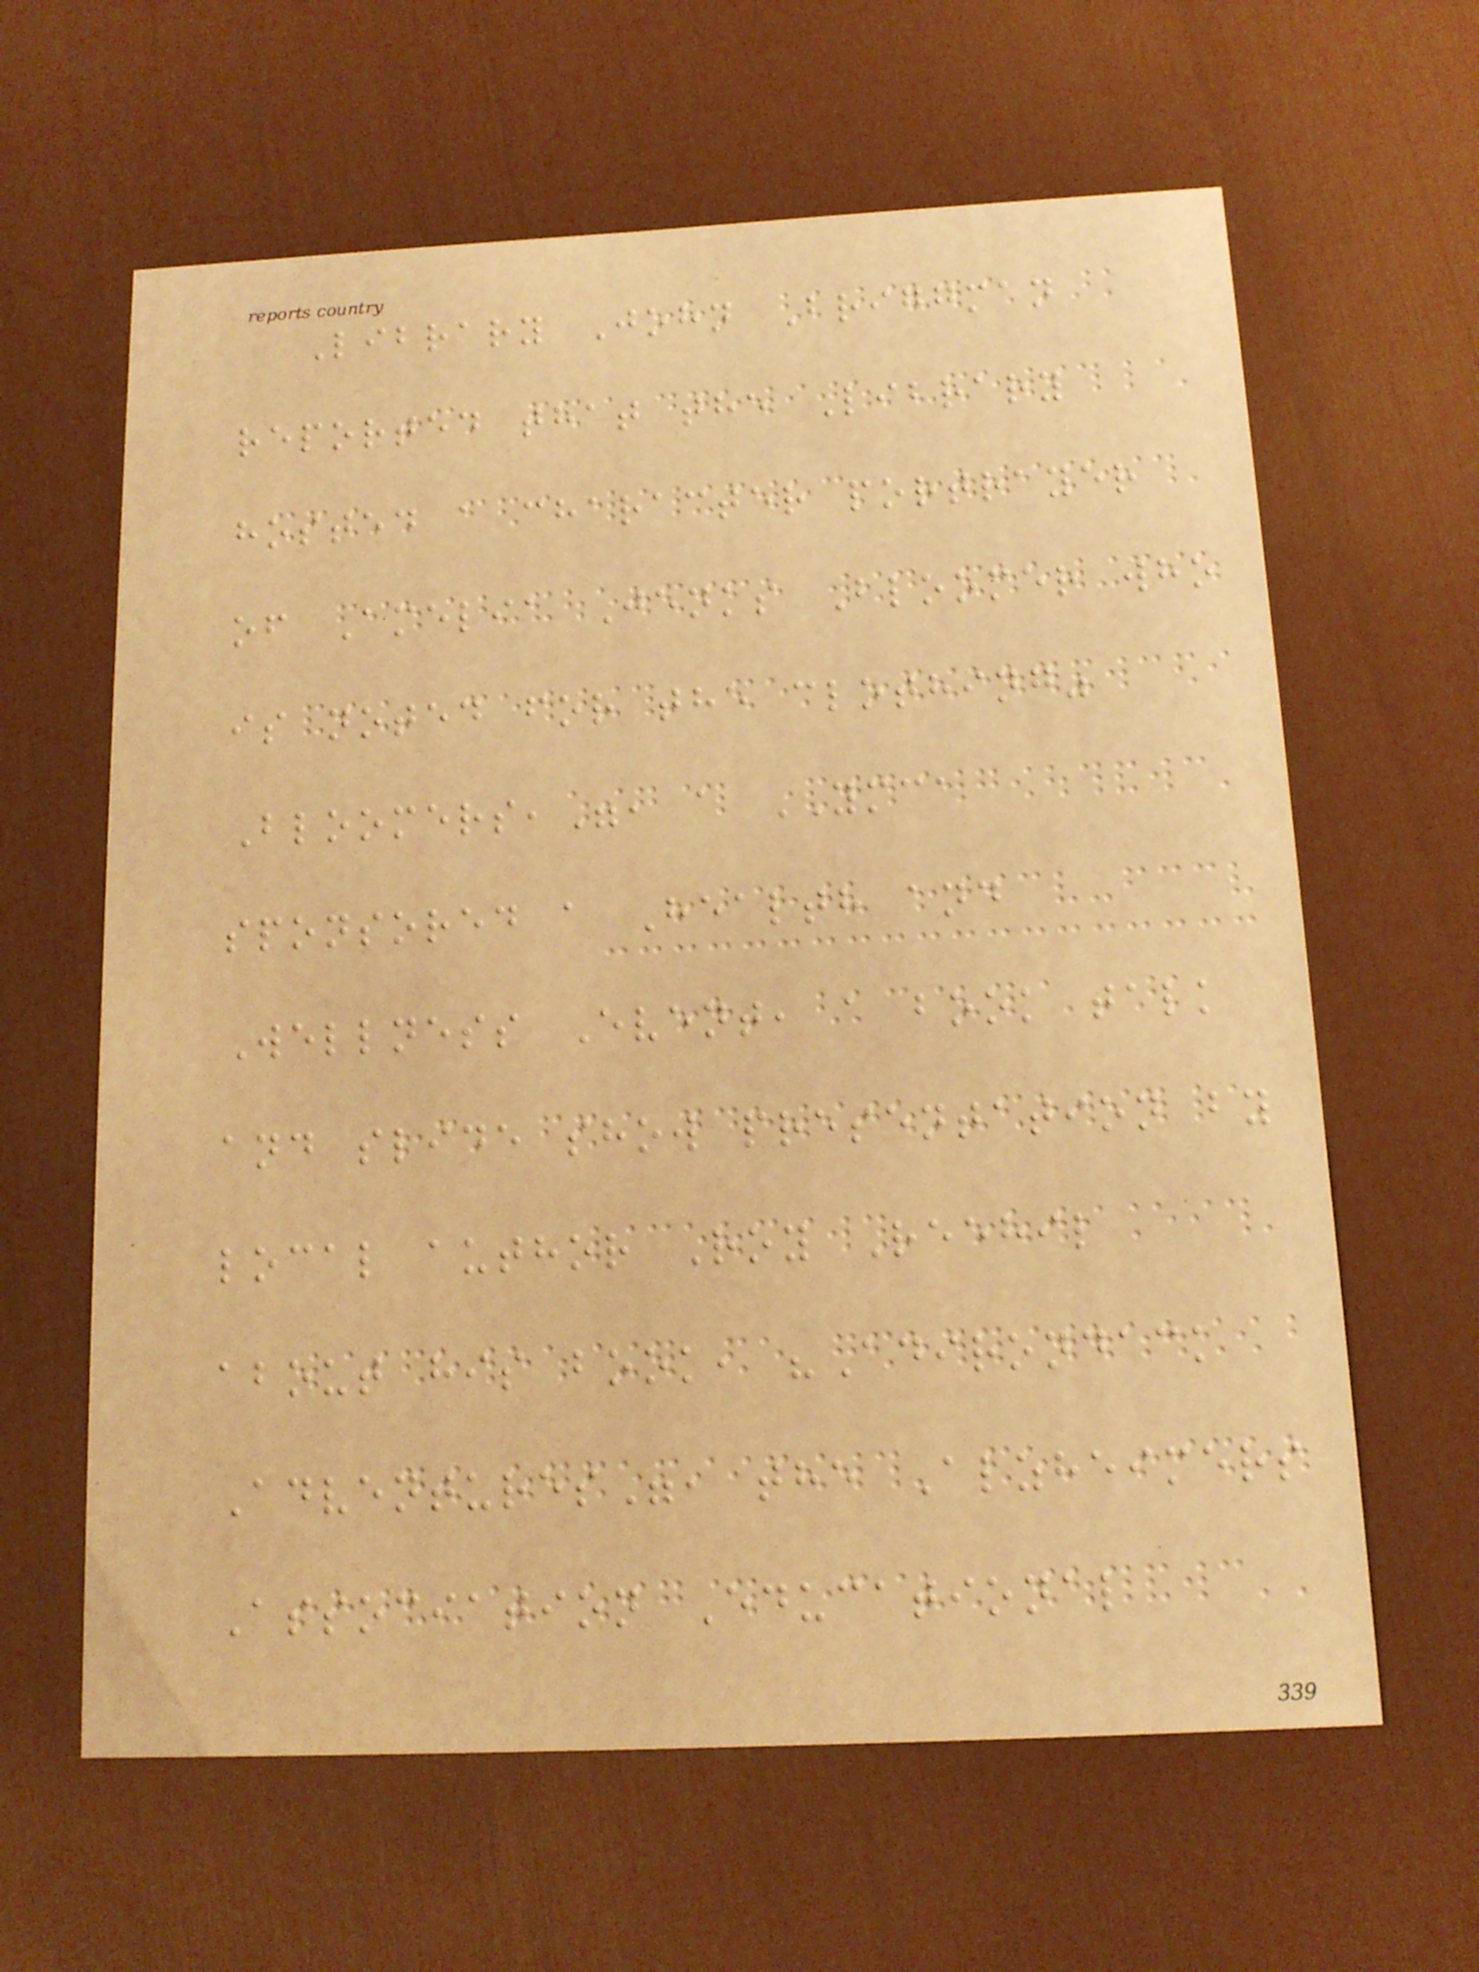Library John Briggman
reported that the Library
hosted a character portrayer
of Amelia Jenks Bloomer who
is noted for the clothing"
Bloomers,", a YMCA
sponsored a Health and
Wellness Event, a book talk
and slide show presentation by
local author Roy Reehil
about his book, "Adirondack
Adventures", the Alzheimers
Association Educational
